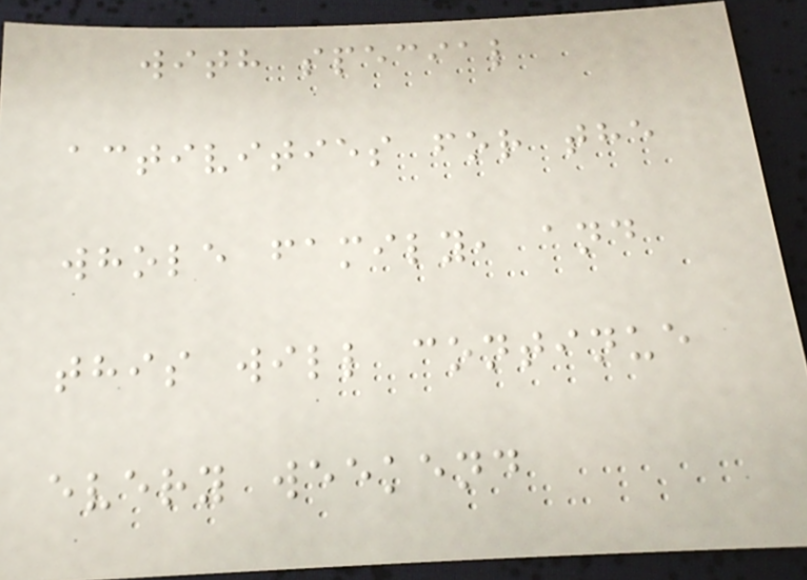with special
activities for the
whole family, and
this will continue
every weekend
